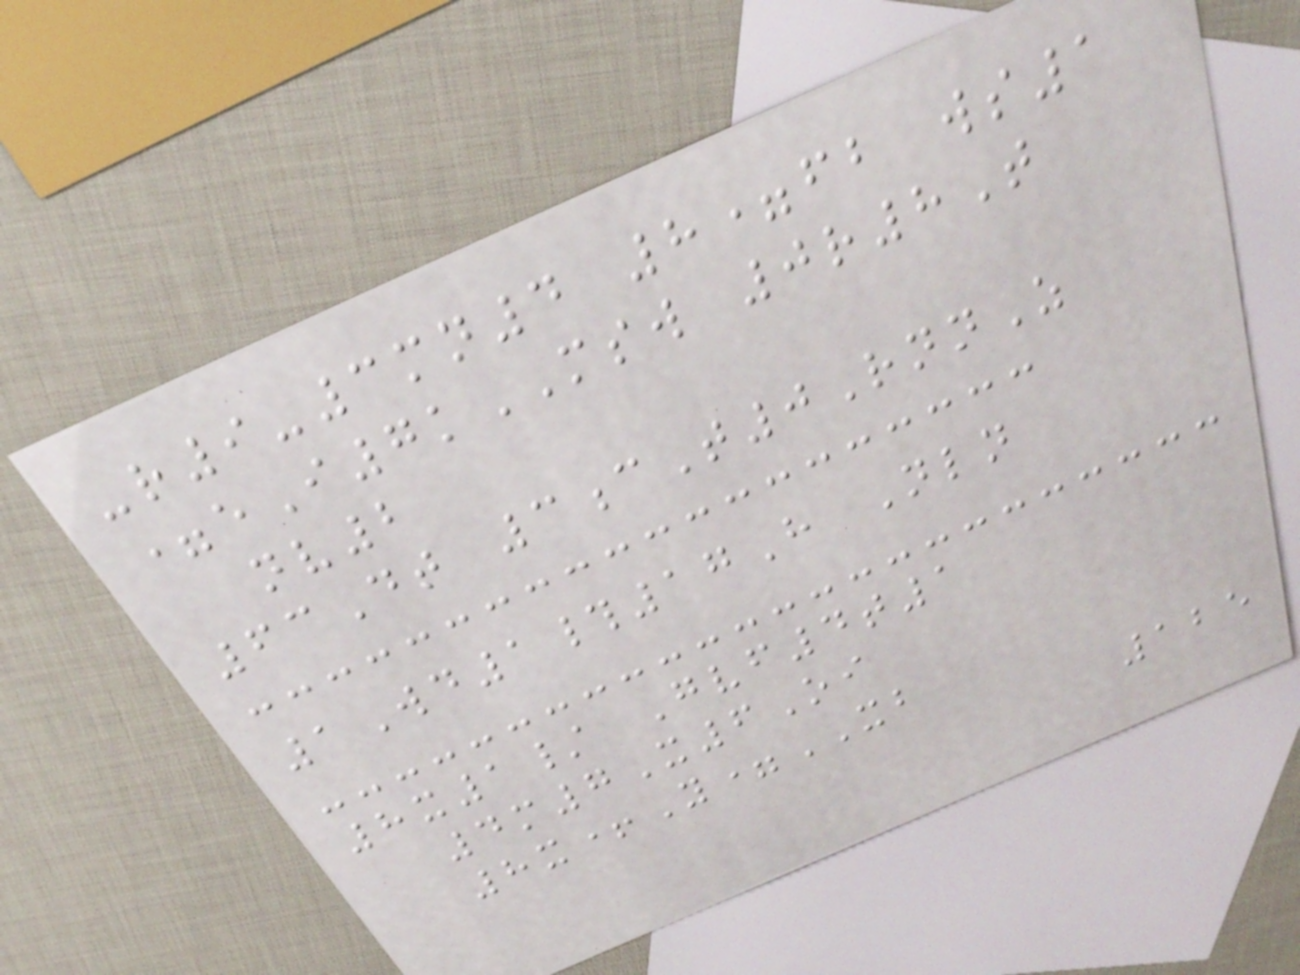-r9-3mn4 8=fb ws1
=eI7kMSW 0r8T
nv2
63Dt 3cT0RnnZ
1Wd1#17H Nln
8x1/ Gvf4t1
4m7X6Oi
8x+Y=XB
125
